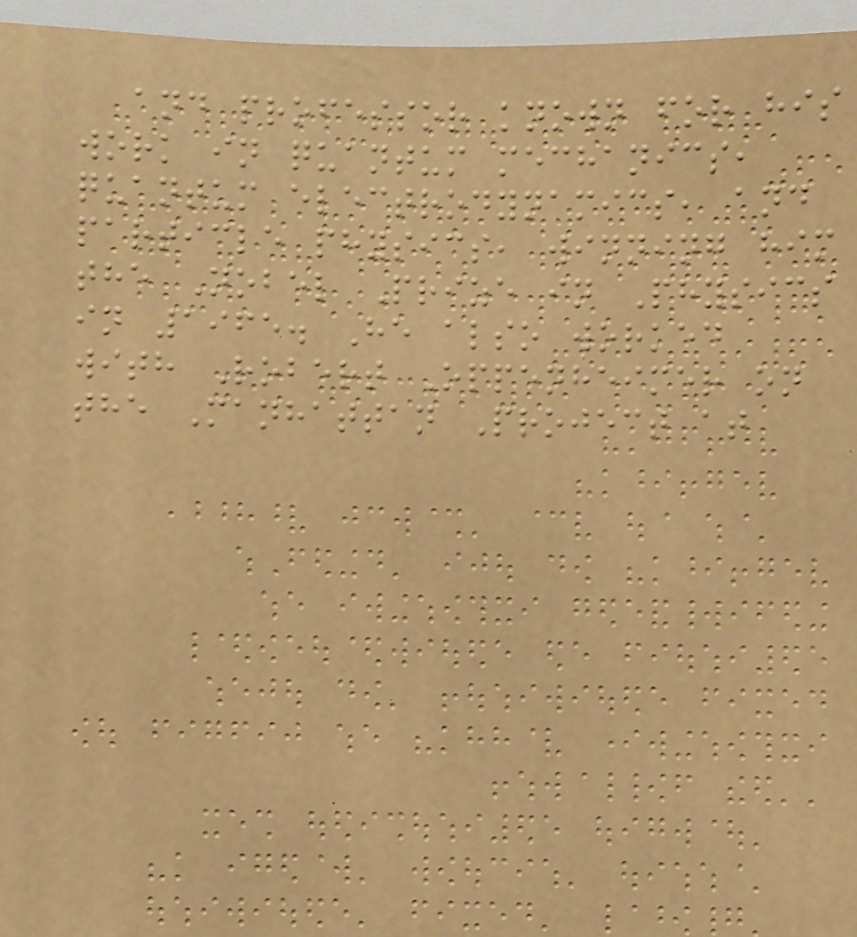and professor known for his
work in quantum mechanics,
quantum electrodynamics, and
particle physics, winning him
the Nobel Prize in Physics
in 1965. He also worked
with Robert Oppenheimer on
the Manhattan Project at
